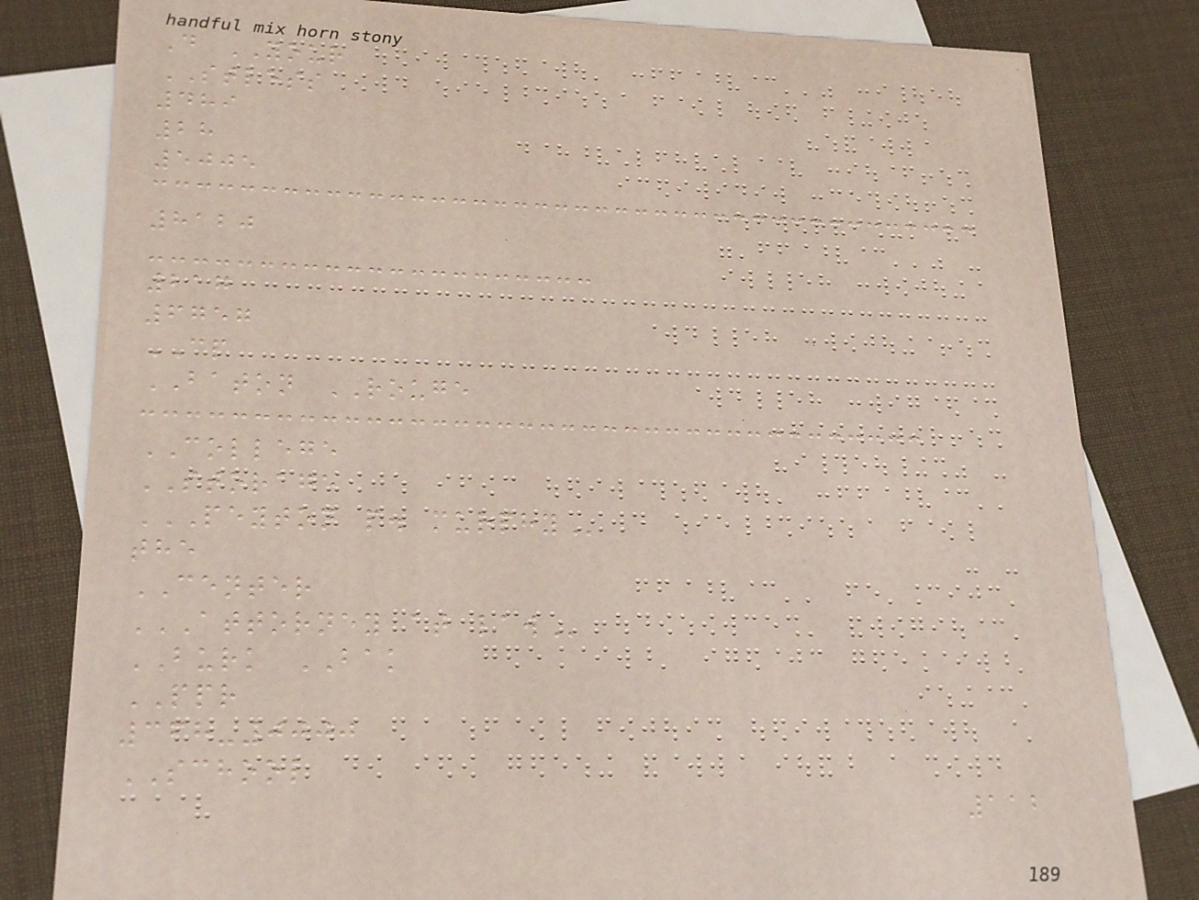D YOUR
STLESS
489
28
5005
8120
217
6757
CP
BATON ROUGE
COLLEGE
STORAGE
PEYTON P. MURPHY
the
CENTER
ATTORNEY AT LAW
BURK BAK
PPR
368-0000
SCHOOL
112
